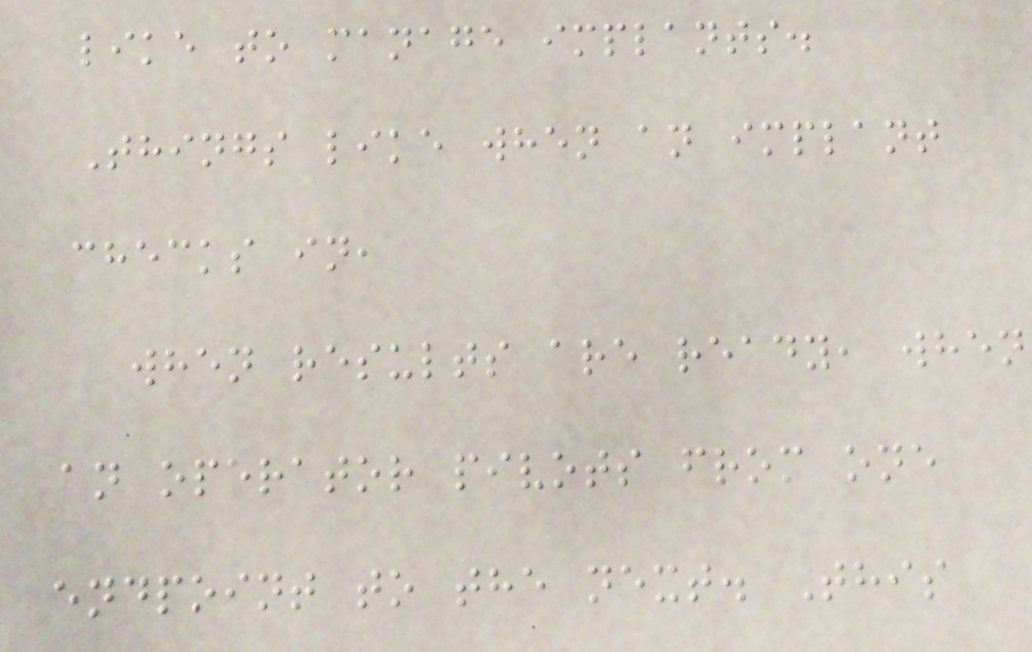like to manage implants.
Things like when an implant
checks in,
when results are ready, when
an operator pivots from one
endpoint to the next. This
